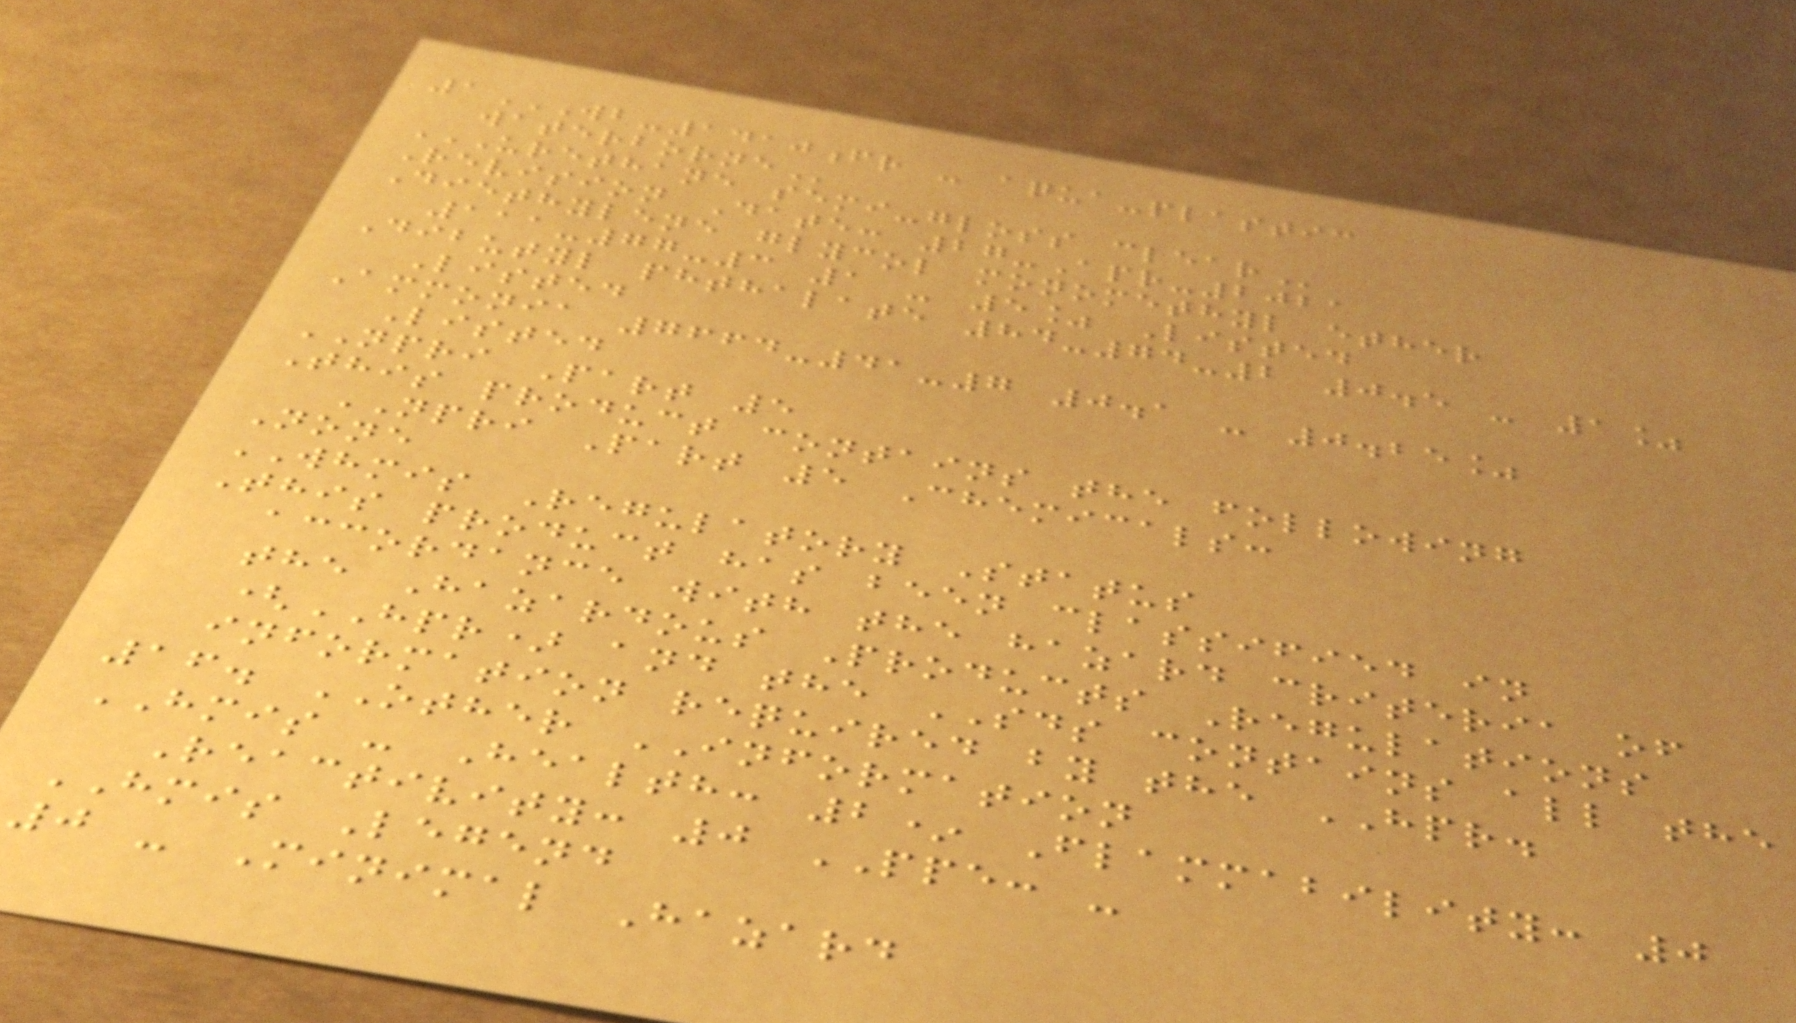1WB-1410FR - AQUA-PLASTIC
WATERBORNE
URETHANE SEMI-GLOSS CLEAR
Revision Date: 27-Apr-2021
Diethylene glycol monomethyl ether
111-77-3 1 - 5% Listed
Dibutyl phthalate 84-74-2 0.5 - 1%
Listed
Ammonia 7664-41-7 0.1 - 0.25%
Listed
NPRI Part 5
This product contains the following
NPRI Part 5 Chemicals:
None
WHMIS Regulatory Status
This product has been classified in
accordance with the hazard criteria of
the Hazardous Products Regulations
(HPR) and the SDS contains all the
information required by the HPR.
16. OTHER INFORMATION
HMIS - Health: 2* Flammability: 0
Reactivity: 0 PPE: -
HMIS Legend
0 - Minimal Hazard
